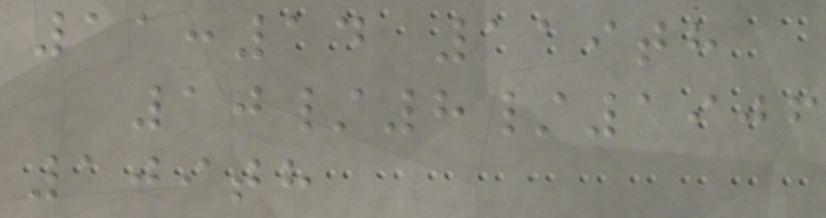11:14 119th
10/8/1906
109th
